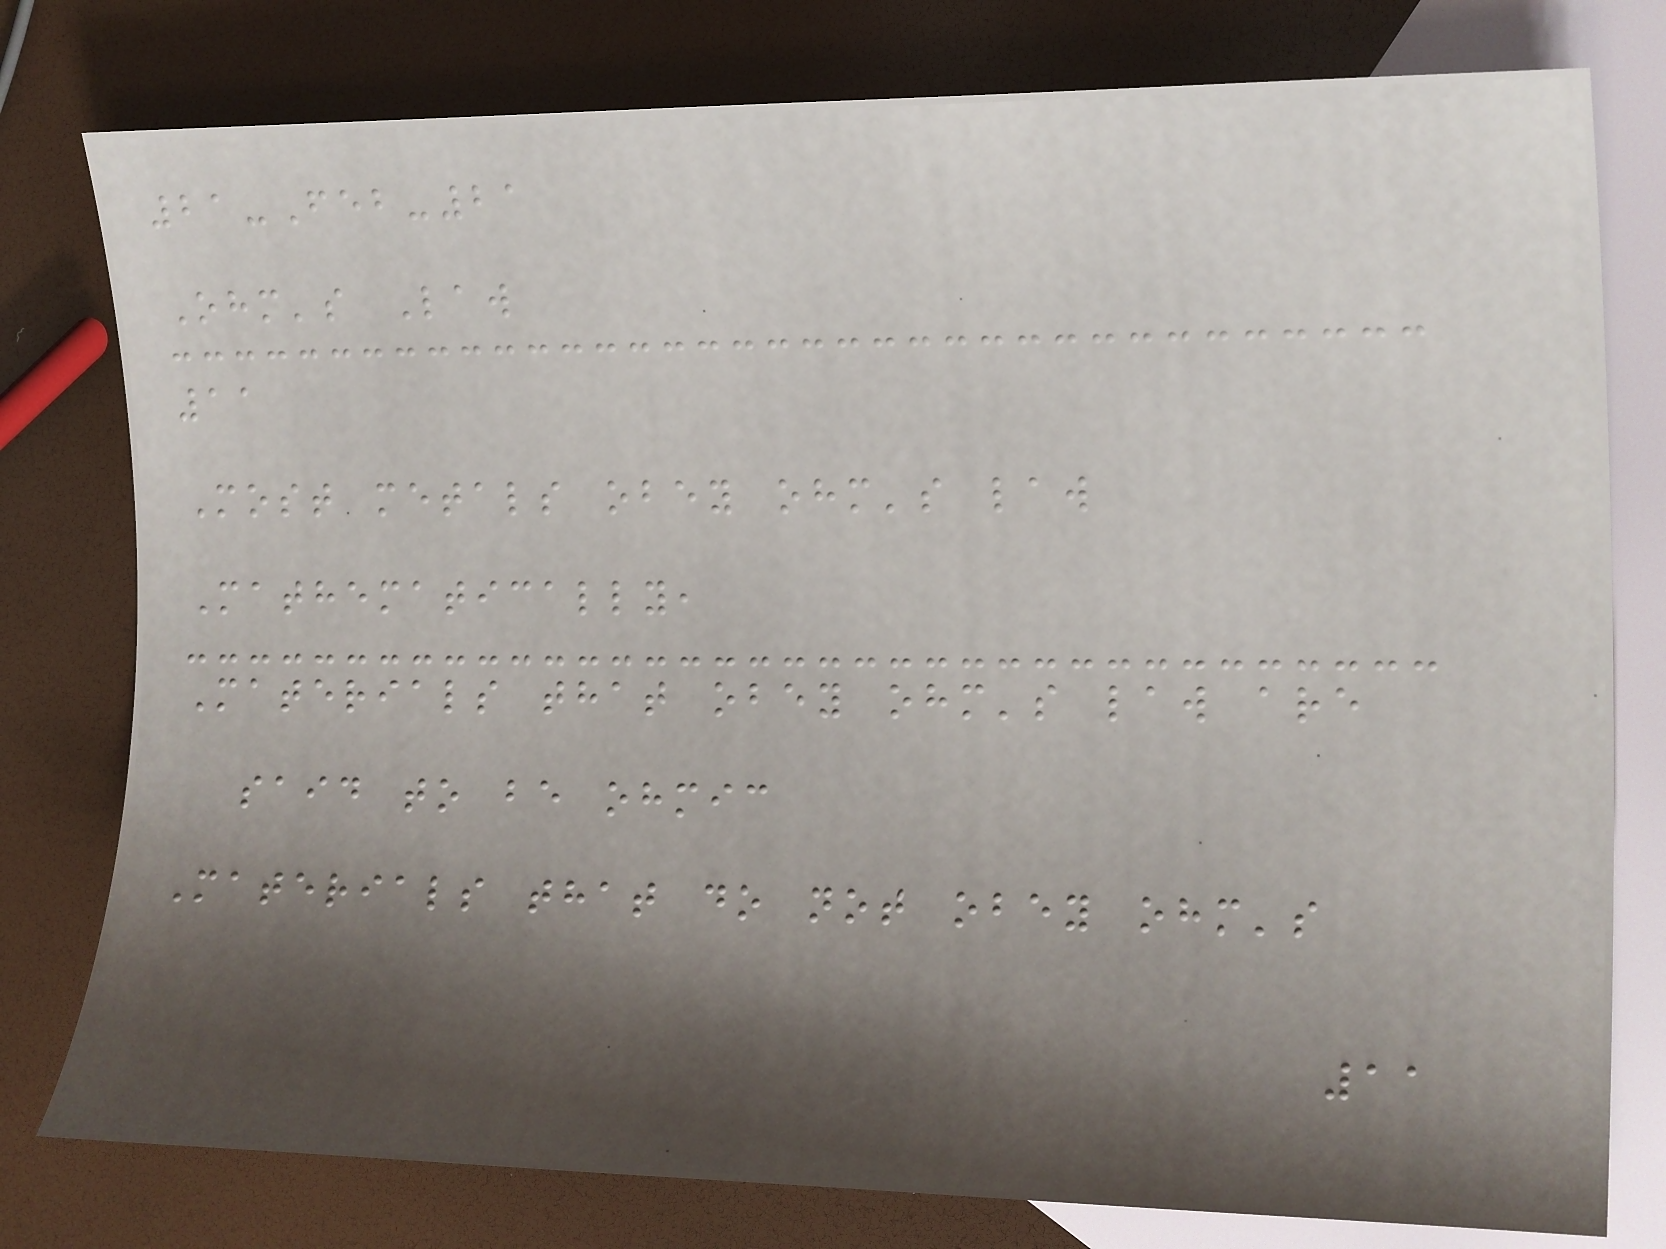21-Feb-21
Ohm's Law
11
Most metals obey ohm's law
Mathematically,
Materials that obey ohm's law are
said to be ohmic
Materials that do not obey ohm's
11
